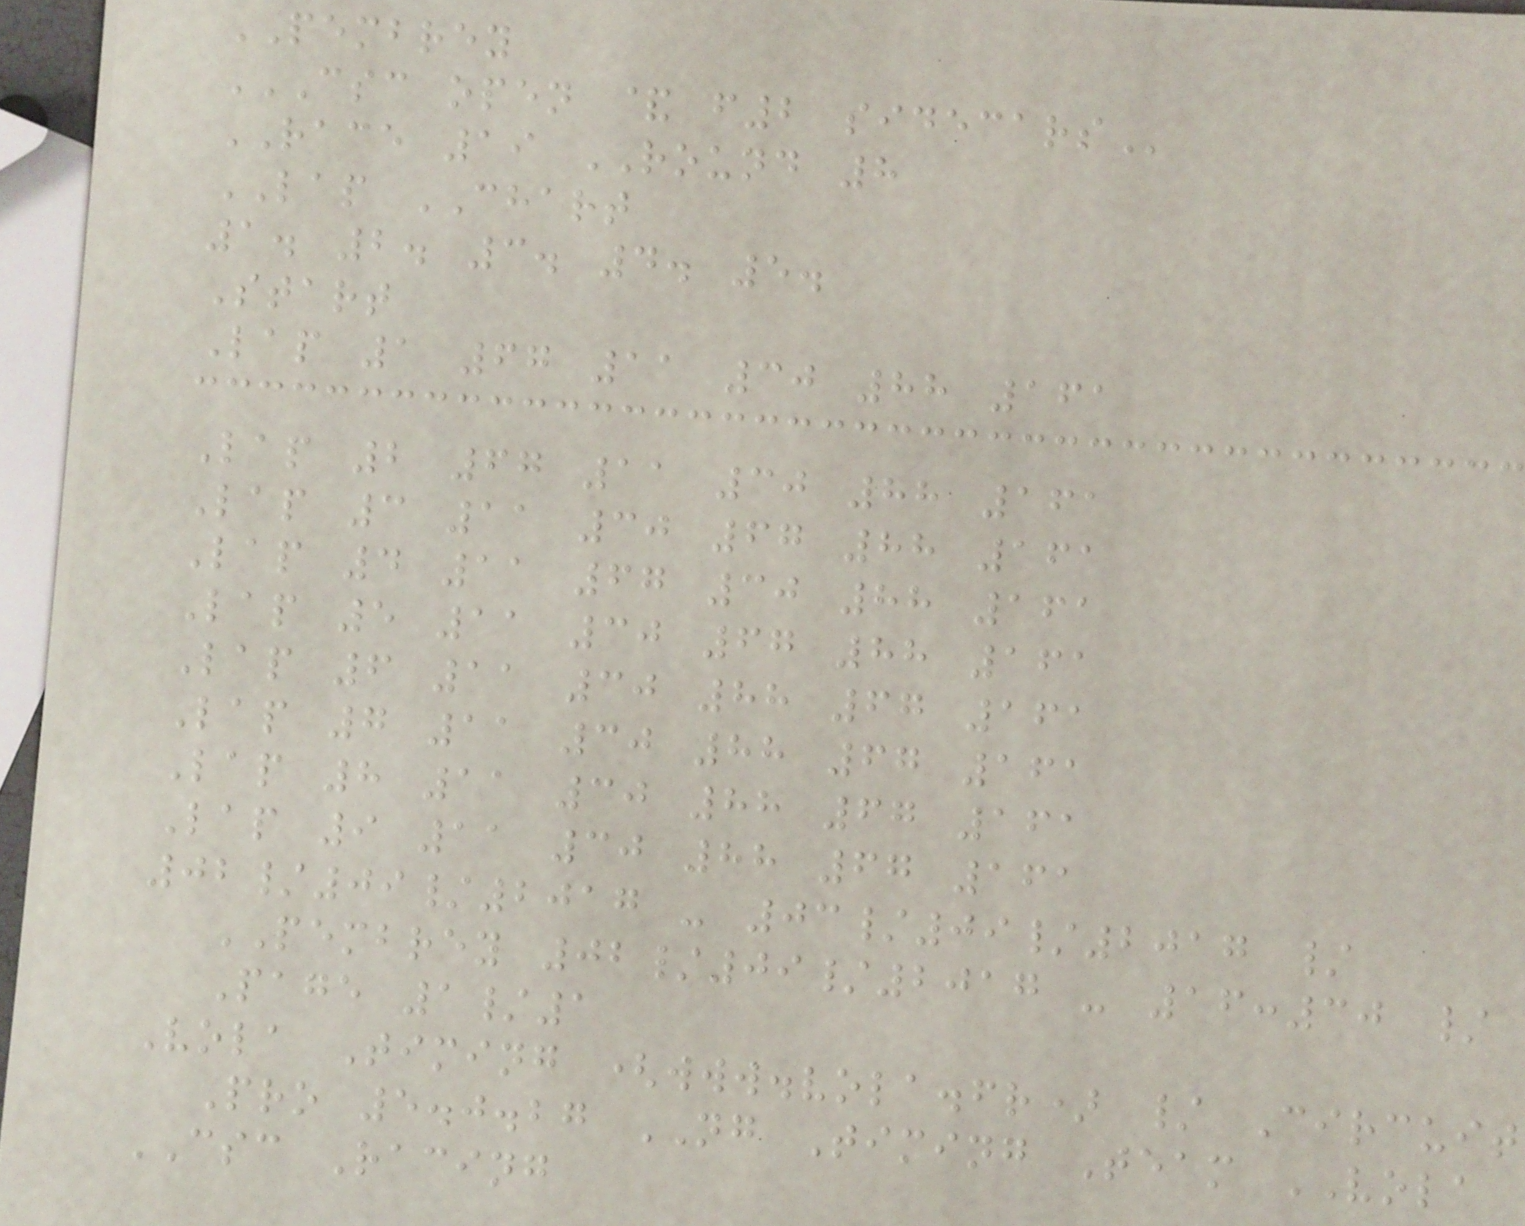PEMBREY
CSC OPEN & F2 SIDECARS
RACE 19 ROUND 8
LAP CHART
1. 2. 3. 4. 5.
Start
Lap 1 67 11 30 88 161
Lap 2 67 11 30 88 161
Lap 3 11 30 67 88 161
Lap 4 11 67 30 88 161
Lap 5 11 30 67 88 161
Lap 6 11 30 88 67 161
Lap 7 11 30 88 67 161
Lap 8 11 30 88 67 161
Lap 9 11 30 88 67 161
02/09/2017 - 03/09/2017 /
PEMBREY 02/09/2017 - 16:30 /
Page 1/1
Vola Timing (www.vola.fr) / Circuit
Pro 5.0.27 NG Timing Team VOLA
CSC Racing
